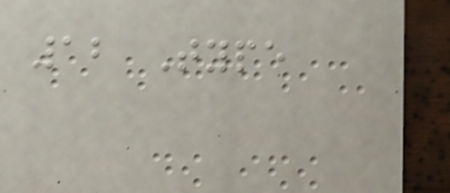12 Type
